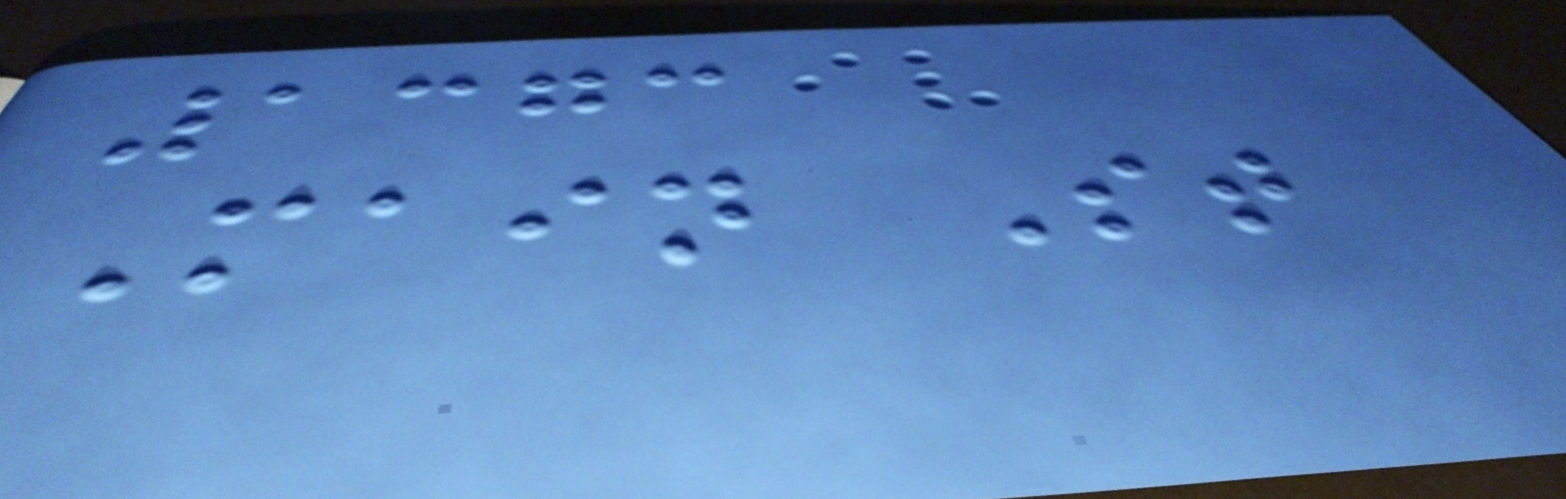1373
Main St
